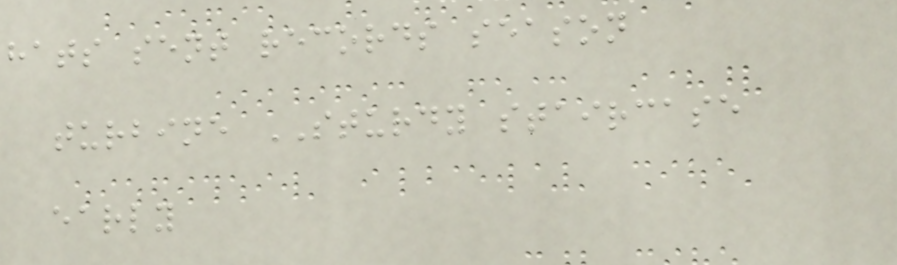hats sent records season
turbine STURDY staircase
early
